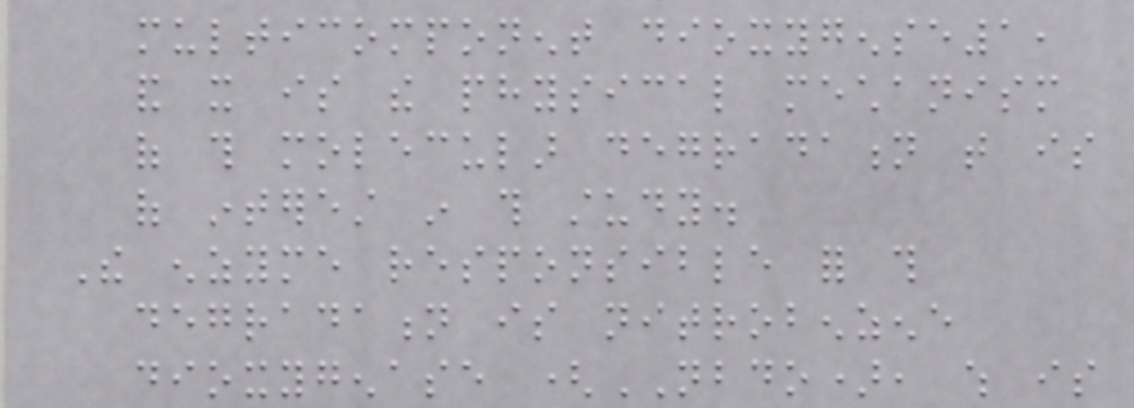multicomponent dioxygense1,
and it is the physical mechanism
of this molecular degradation that is
of interest in this study.
The enzyme responsible for this
degradation is nitrobenzene
dioxygenase (NBDO), which is
